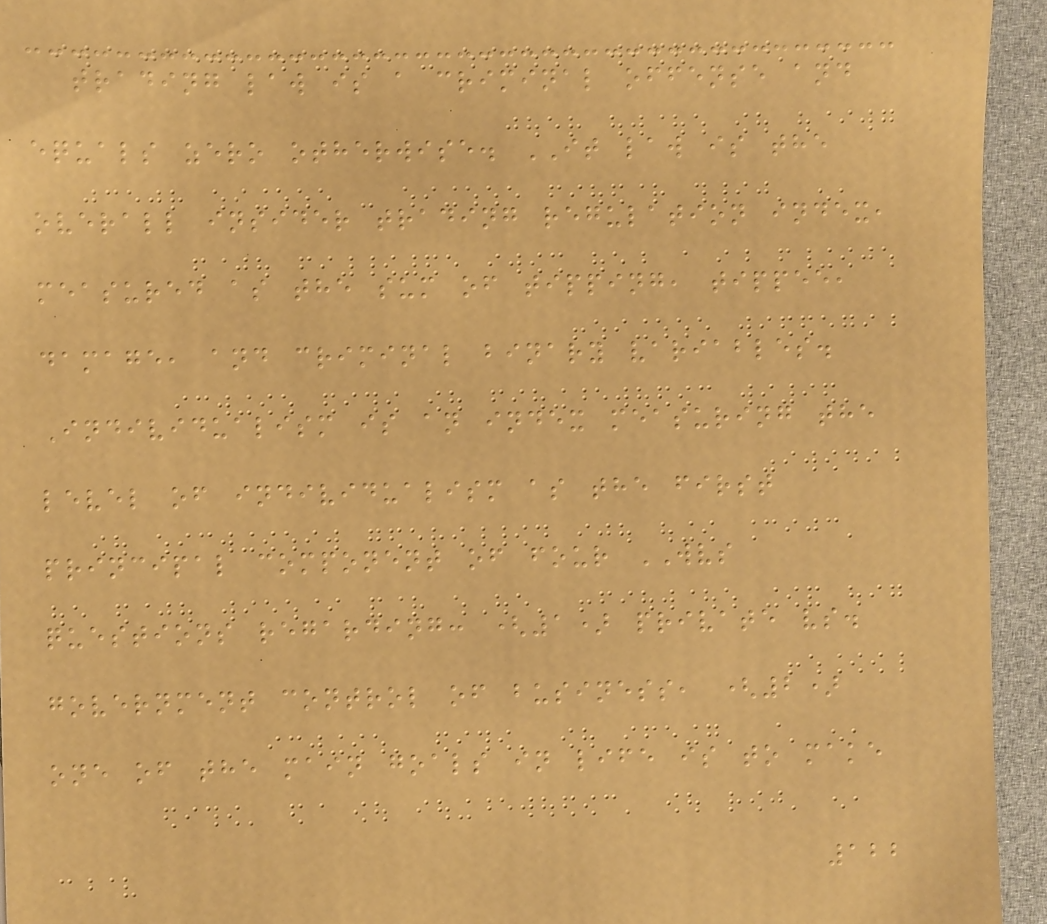trading law is a criminal offense and
equals zero otherwise. IT law is the
overall insider trading regulation index,
measured as the sum of tipping, tippee,
damage, and criminal binary variables.
Individualism is an index measuring the
level of individualism as the first
principal component of four WVS
questions regarding: (1) private vs.
government control of business, (2)
one of the main goals in life is to make
122
